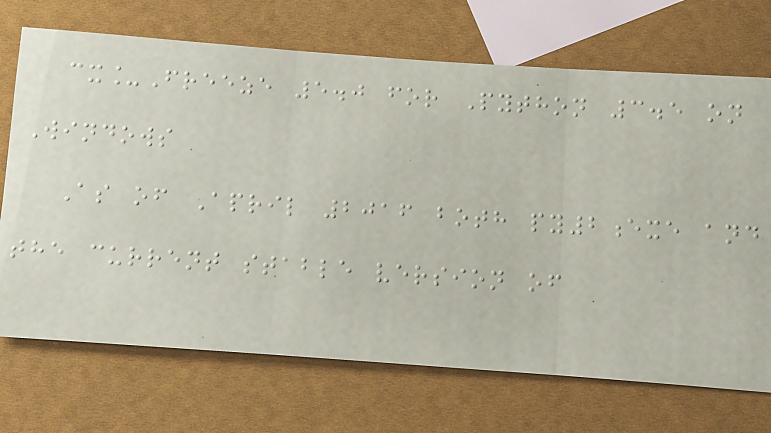cx_Freeze 5.0 for Python 3.5 on
Windows
As of April 2016 both py2exe and
the current stable version of
